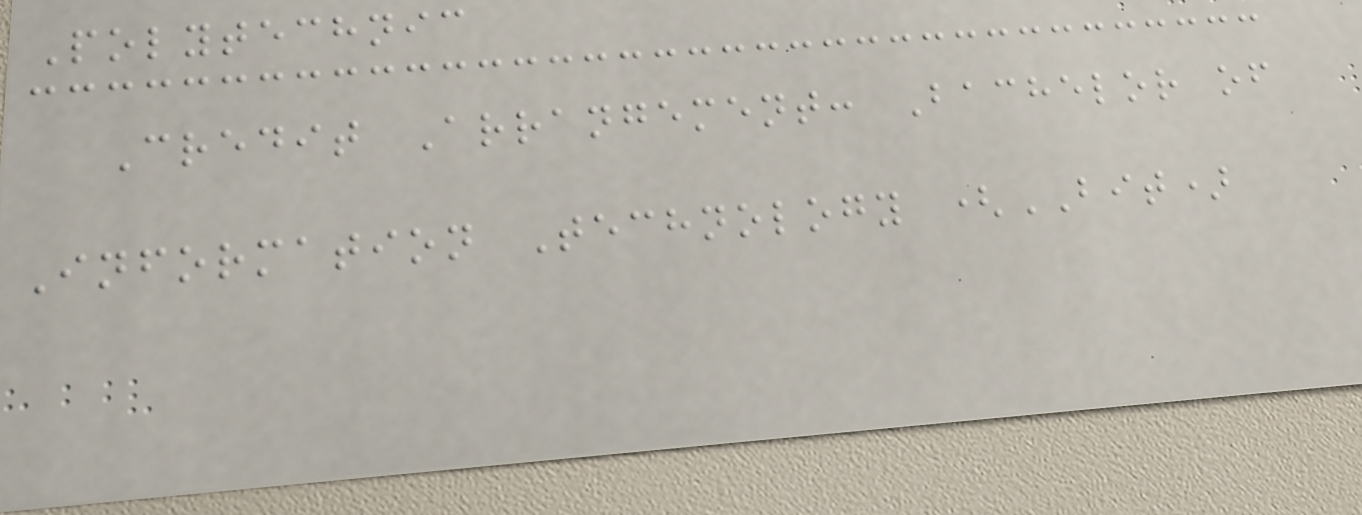Polytechnic
Credit Arrangement: Bachelor of
Information Technology (BIT)
